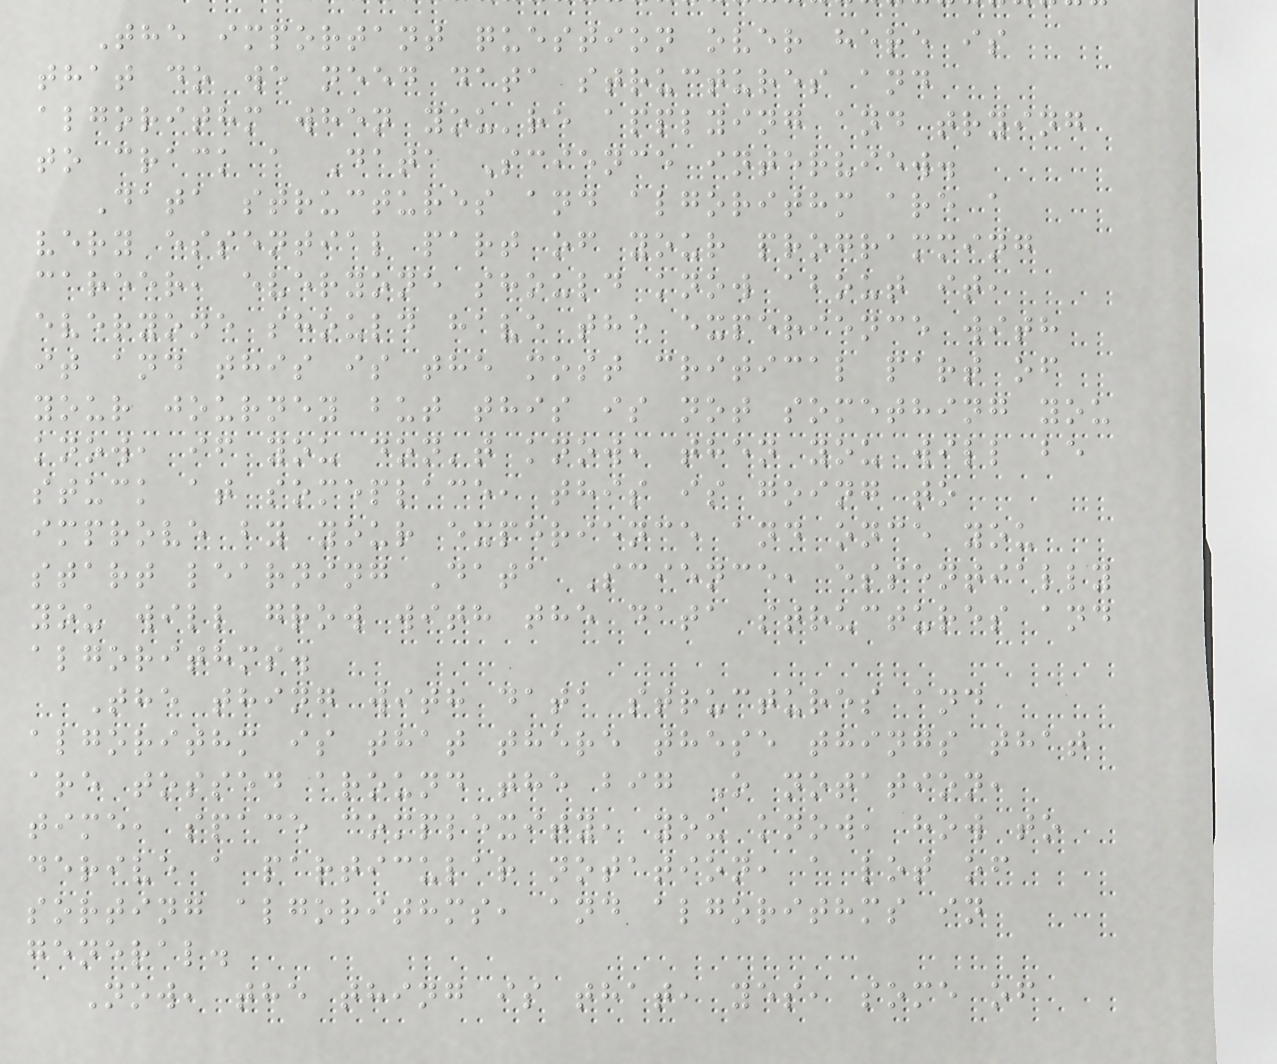The important question over here is
that do we need data structures and
algorithm when you're applying and trying
to crack a Data Science interview.
Data structures and algorithm are a
very essential part of your programming
career, everyone should know about it,
everyone should have the experience with
it and this is the most critical part of
your journey but this is not something you
know, if you don't know, then you will be
stuck at someplace, this is going to
improve by your experience and once you
start learning Data Science, essentially
you will grow with the data structures and
algorithms.
The thing with data structures and
algorithm is that there these things that
are tossed around the big O notation,
time, space complexity, you know, how to
derive a particular notation, a lot of
sorting algorithms, and algorithms in
general.
Now, the thing is that, yes, some of
